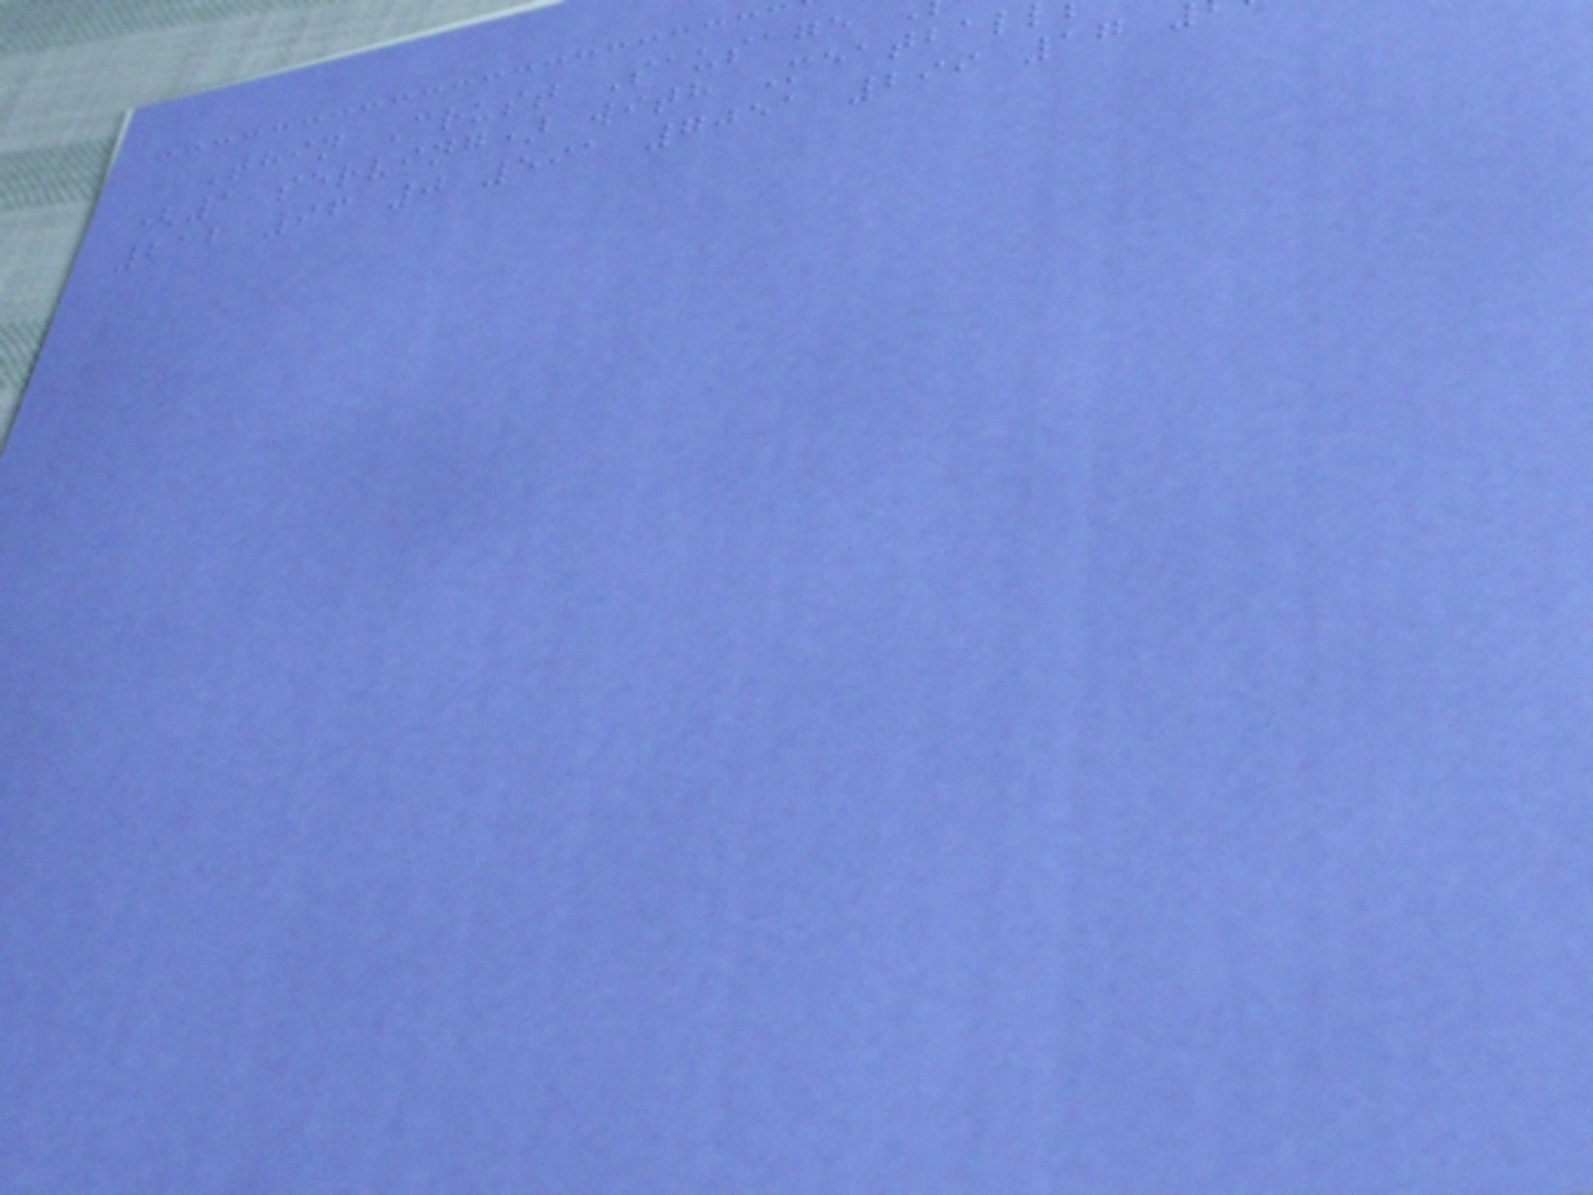Thin Crust Sausage
(1 serving) with Meatbal
212 96 0 591 7051 299 17
